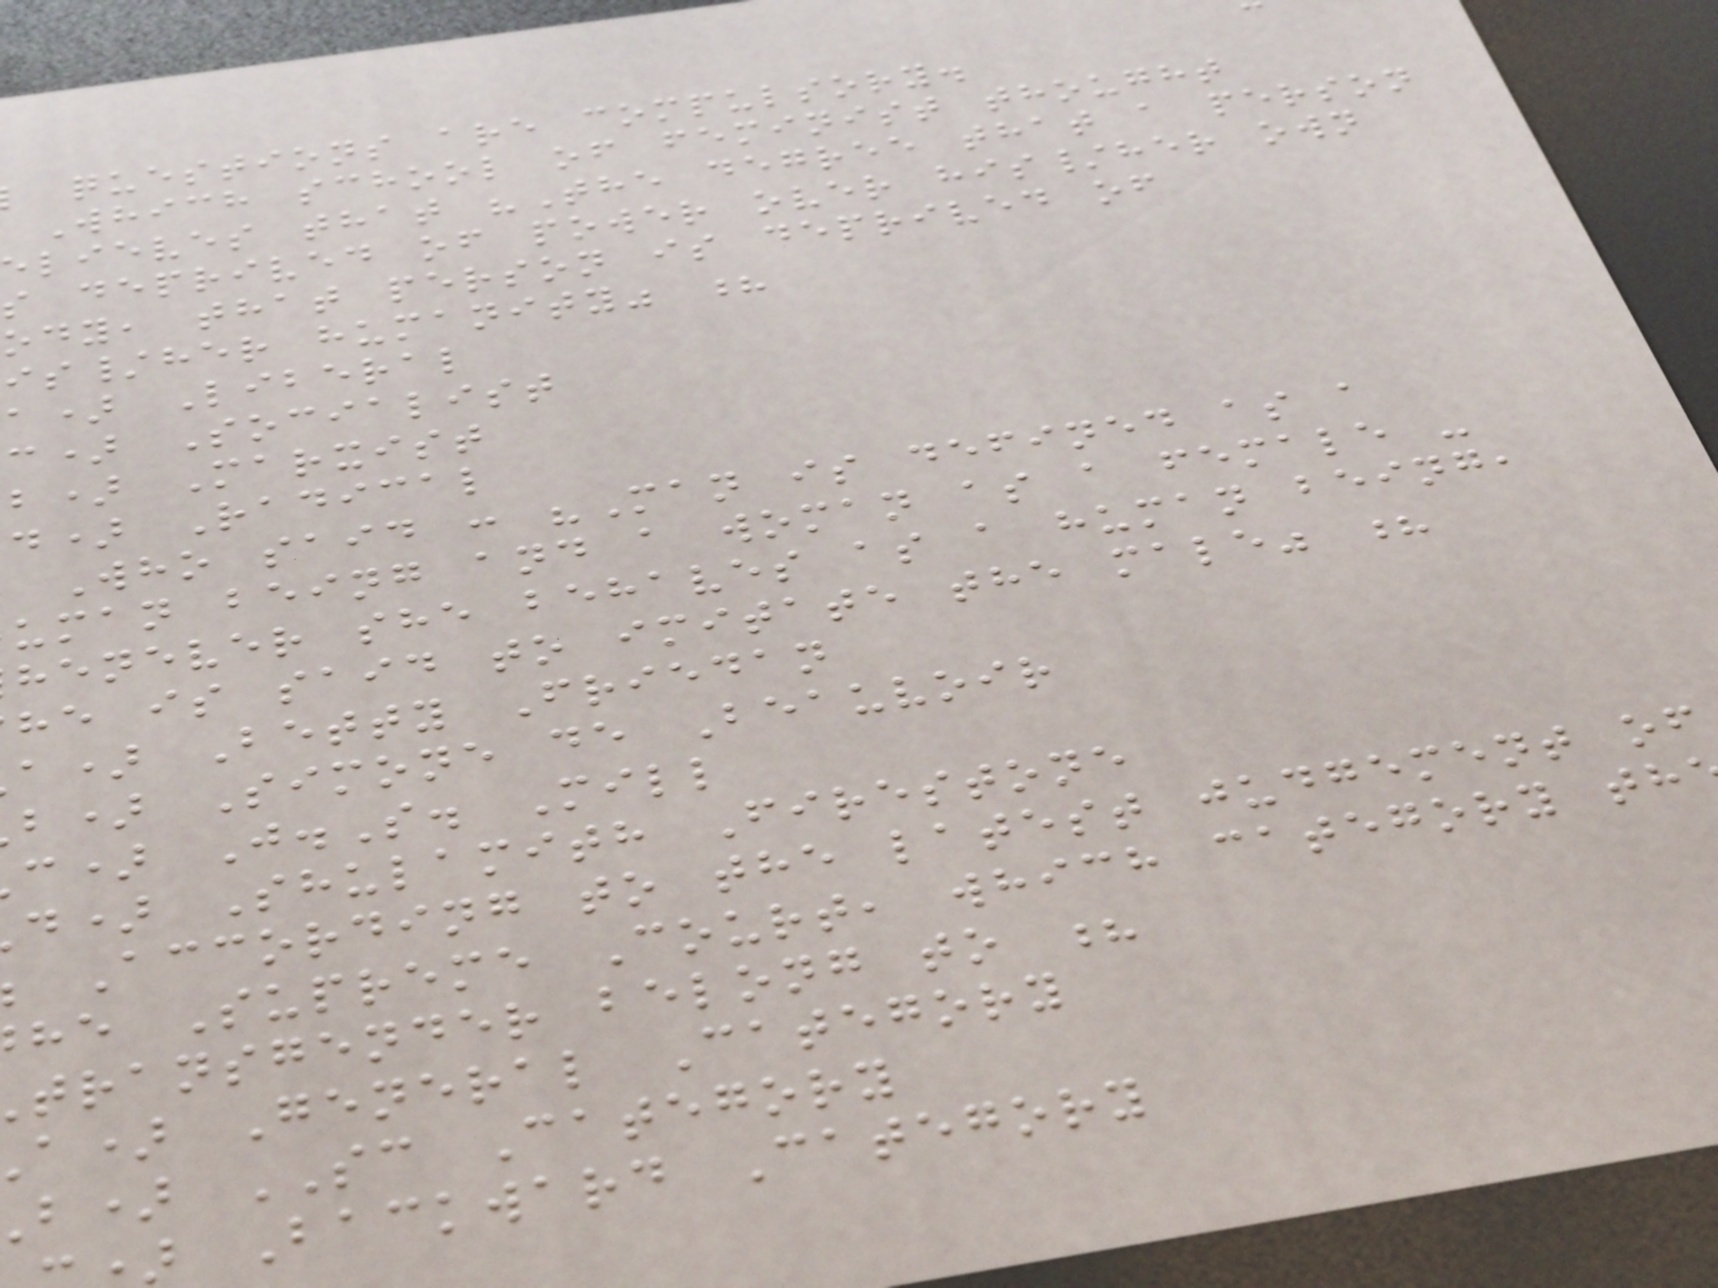questions are compulsory.
Which school of feminist thought
elieves that "The degree that a person
s deprived of power over his/her own
ody, that person is deprived of
is/her humanity" ?
a) Liberal
c) Socialist
b) Marxist
d) Radical
Who said : "Man is defined as a
uman being and a woman as a female -
henever she behaves as a human being,
he is said to imitate the male" ?
a) Betty Friedan
b) Simone de Beauvoir
c) J.S. Mill
d) Shulamith Firestone
According to the latest judgement of
he Supreme Court, which category th
transgender belong to ?
a) General Category
b) SC Category
Backward Category
